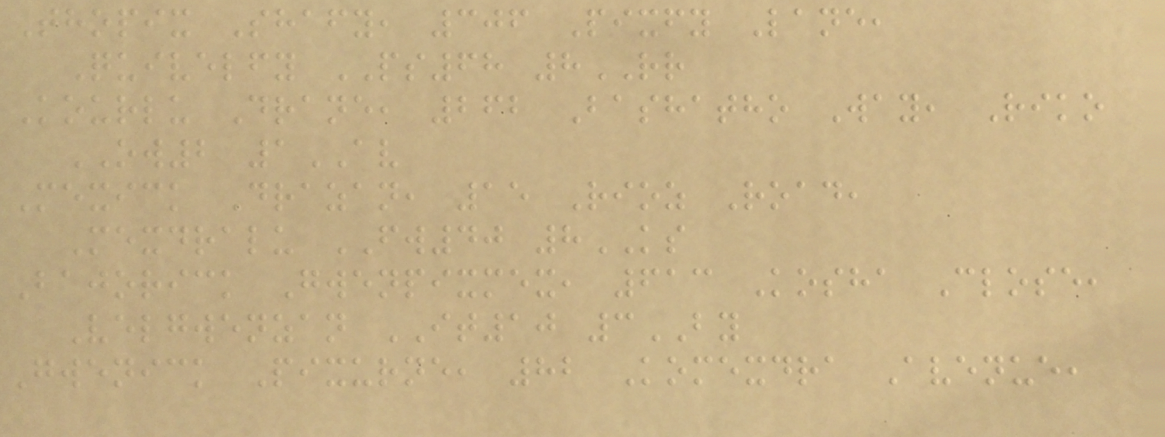Thopix Shafy, 306 Pixfy Lane,
Quivelfy PS68 8RR
Kourlu Drane, 262 Bashatho Way, Riko
OW2 1AV
Mexick Drazan, 15 Rioz Road,
Mexdralu FW40 8KS
Bajorick Gwenpixmex, 613 Kosha Close,
Velgwenzan IT10 3BY
Gwenick Pixurne, 82 Komexdra Avenue,
